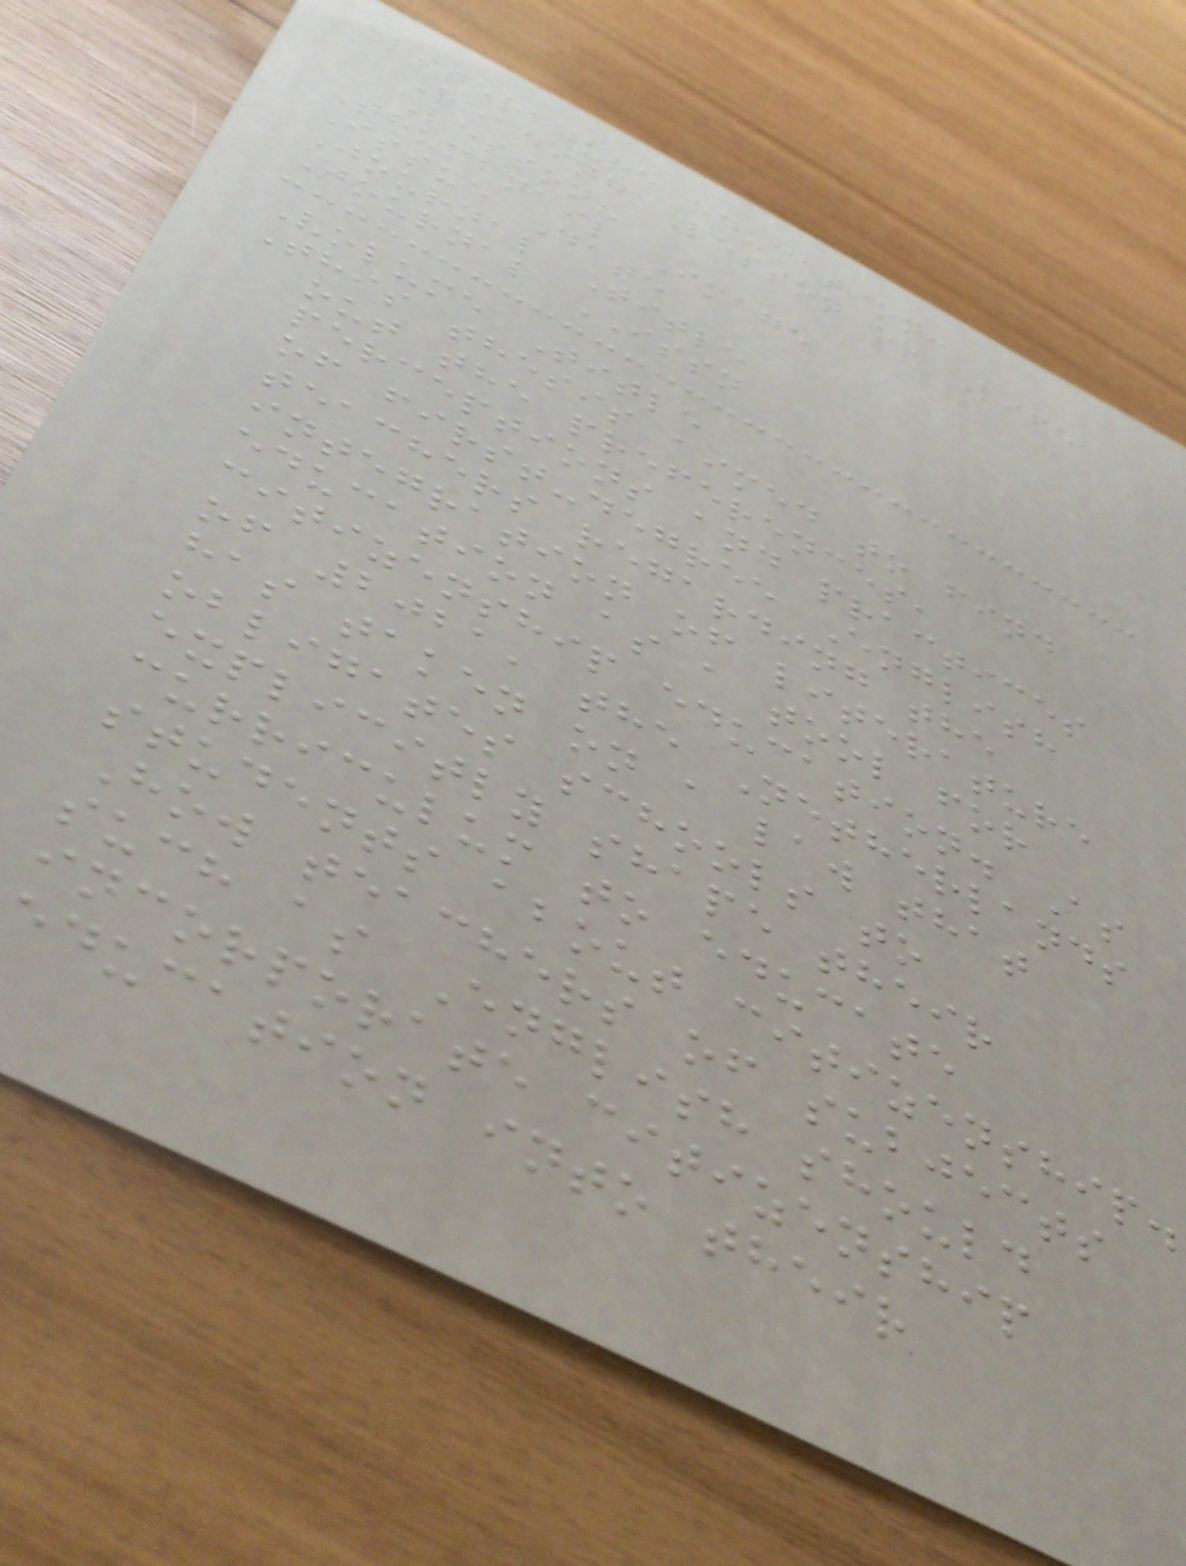Literature education:
Reading Lesson or Life
Lesson?
Thumbnail Image
Issue Date
Journal Title
Journal ISSN
Volume Title
This thesis aimed to find
out the preferences,
perceptions and practices
of first-degree English
teachers regarding the
integration of literature
education as a tool for
citizenship education. As
of 2021, the Netherlands
has taken on a law that
obligates schools to
explicitly shape their
curriculum to educate
students about citizenship.
How teachers of subjects
such as English should
incorporate citizenship
education into their
